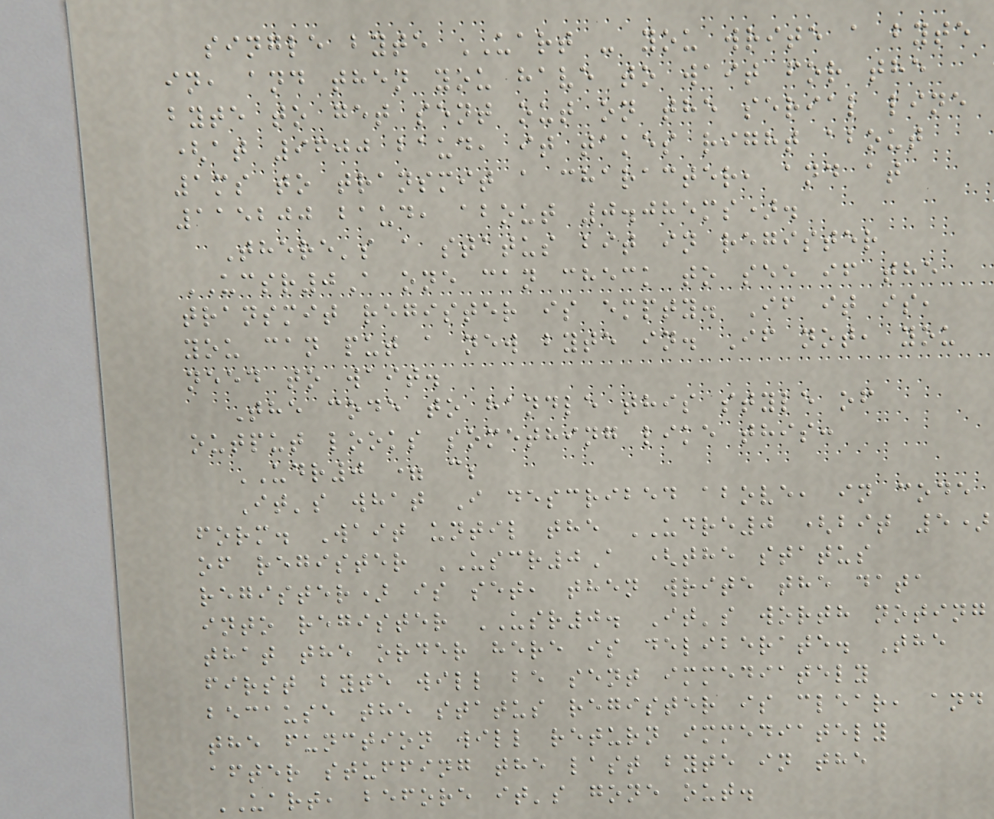single byte UART - you write a byte
in, and then you have to wait for the
byte to get sent out on the serial line
(at 9600 baud, it takes right about
1ms to transmit a character, and at
115200 baud, about 0.085ms).
There's a status bit in register
UCSR0A one can check to see if the
transmit register is empty. If it is,
you can put a new byte in. If not, you
need to wait.
The code to handle this style of
output looks something like this:
UDR0 = c;
It's what I described above, in code
form. Wait until the UDRE0 (bit 5)
of register USCR0A (the status
register) is set, then write the data
into register USR0. It's worth noting
that the order here is deliberate. The
first byte will be sent immediately
because the status register is clear, and
the function will return immediately
after stuffing the last byte in the
UART, before it's gone out.
